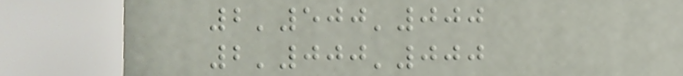2'500'000
2'000'000
